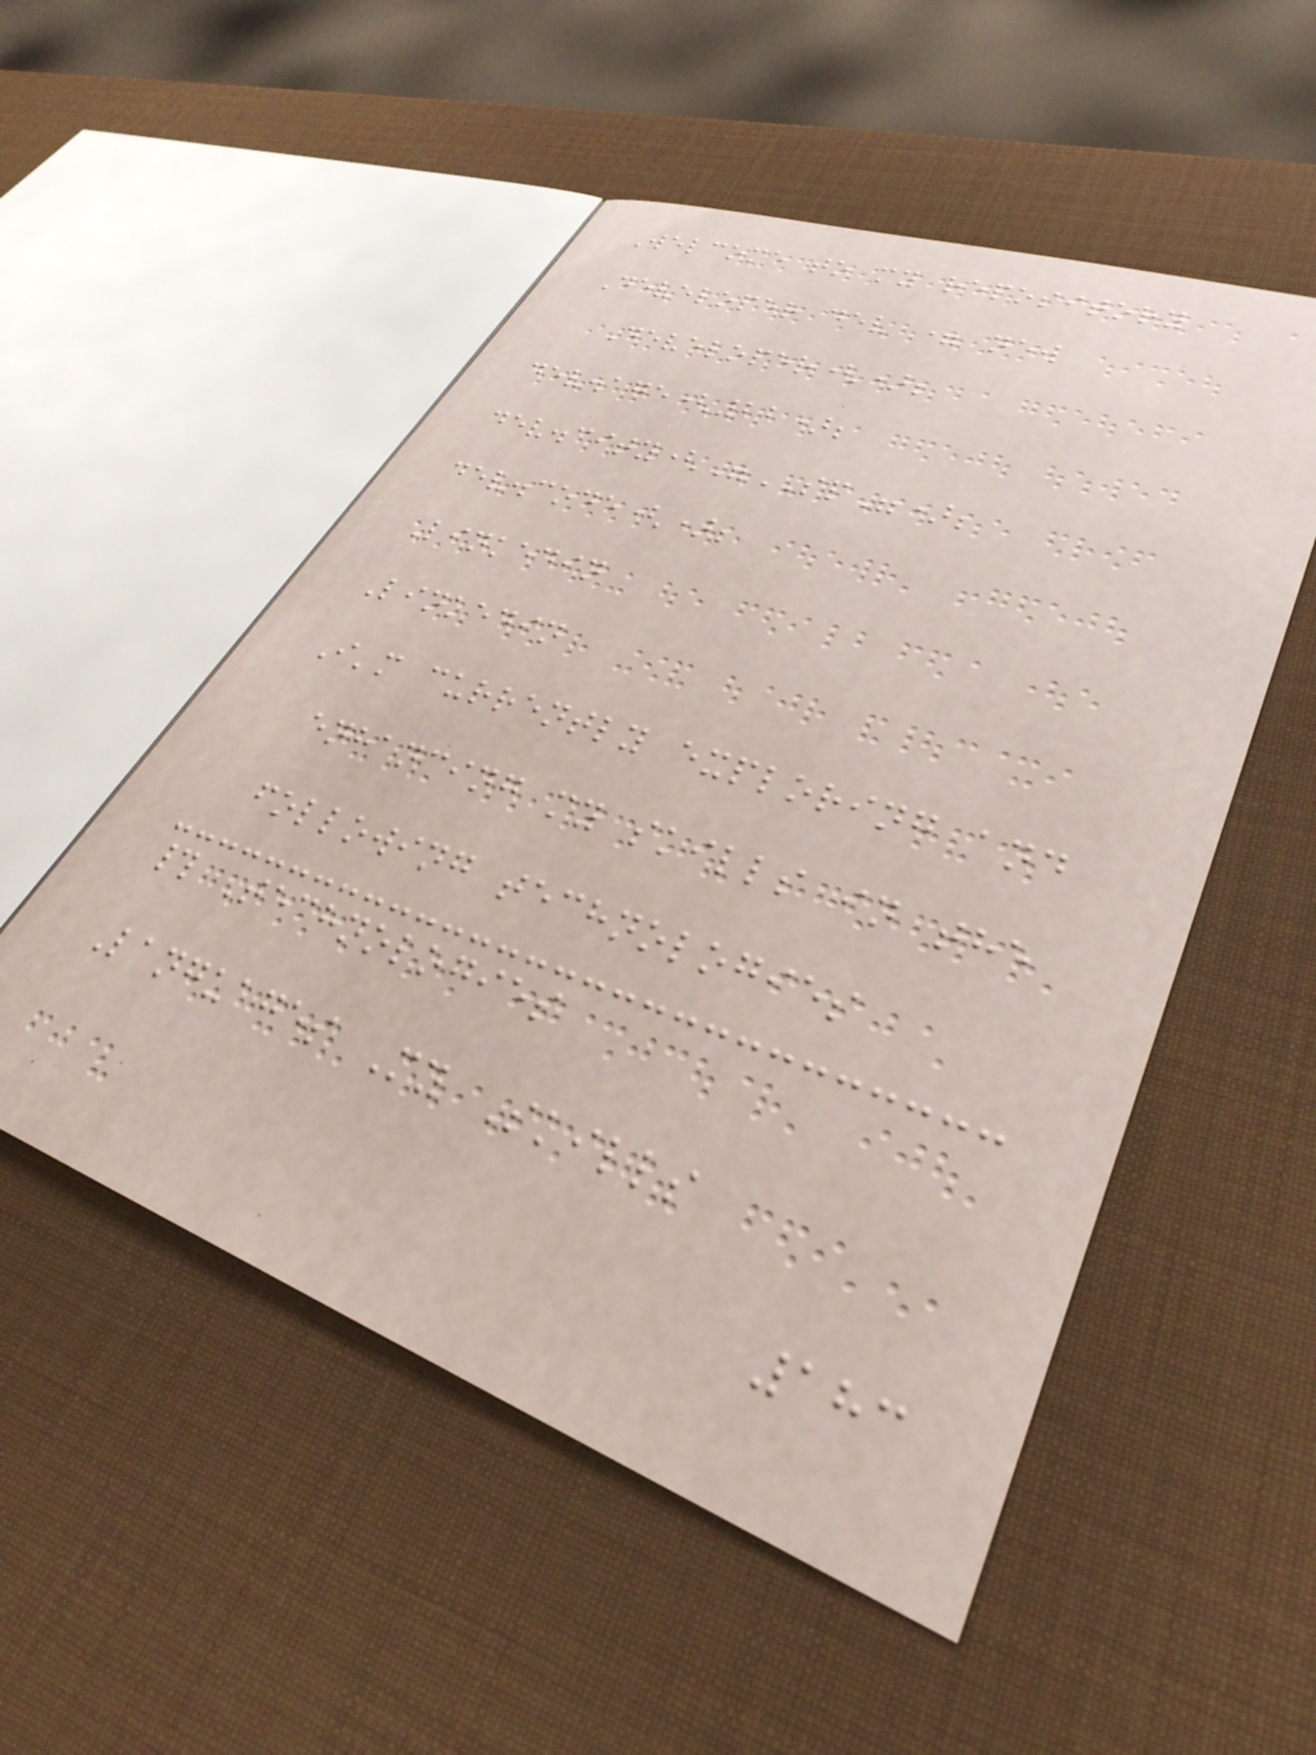Welcome to my repository
Developer dev = new
Developer();
dev.age(22);
dev.city("SP");
dev.code();
Linkedin
Linkedin
I'm currently exploring and
enhancing my skills in the
following technologies
# Technologies
Languages My Skills
183
